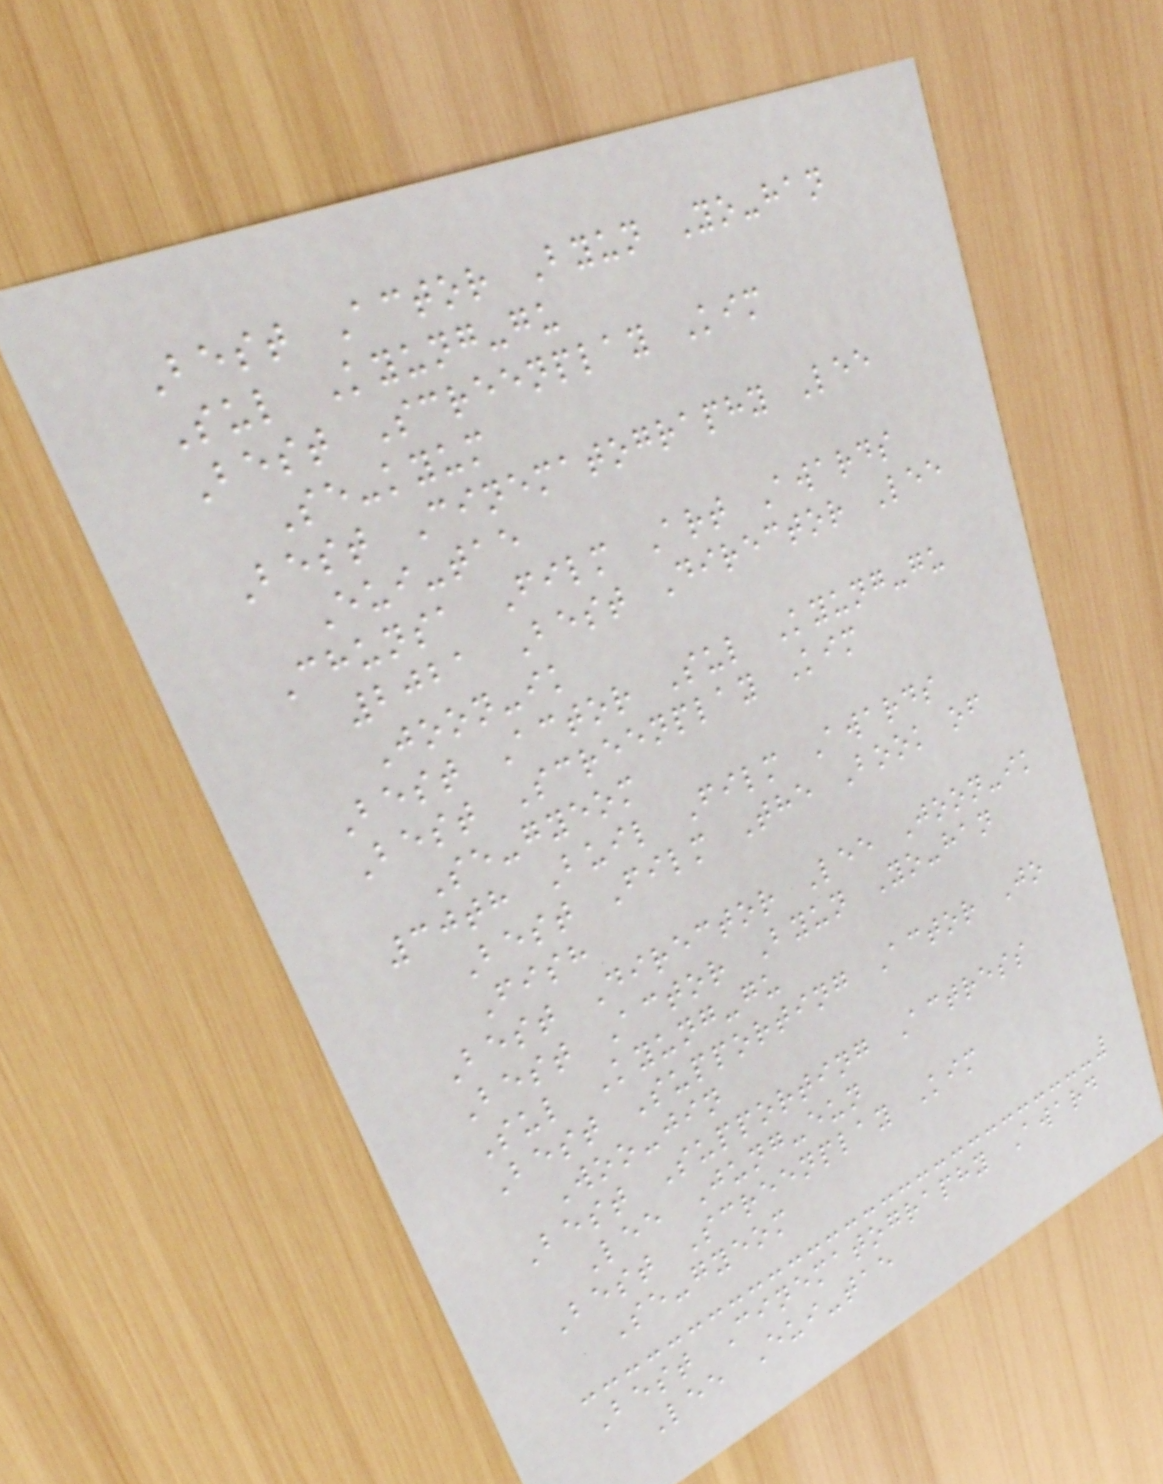Best Actor Byun Yo-han
Sul Kyung-gu
Best Screenplay Kim
Se-kyum
Best Cinematography Lee
Eui-tae
Chunsa Film Art Awards
2021 Best Director Lee
Joon-ik
Best Actor Sul Kyung-gu
Best Screenplay Kim
Se-gyeom
30th Buil Film Awards
Best Film The Book of
Fish
Best Director Lee Joon-ik
Best Actor Byun Yo-han
Sul Kyung-gu
Best Supporting Actor Jo
Woo-jin
Best Supporting Actress
Lee Jung-eun
Best Screenplay Kim
Se-gyeom
Best Cinematography Award
Lee Eui-tae
